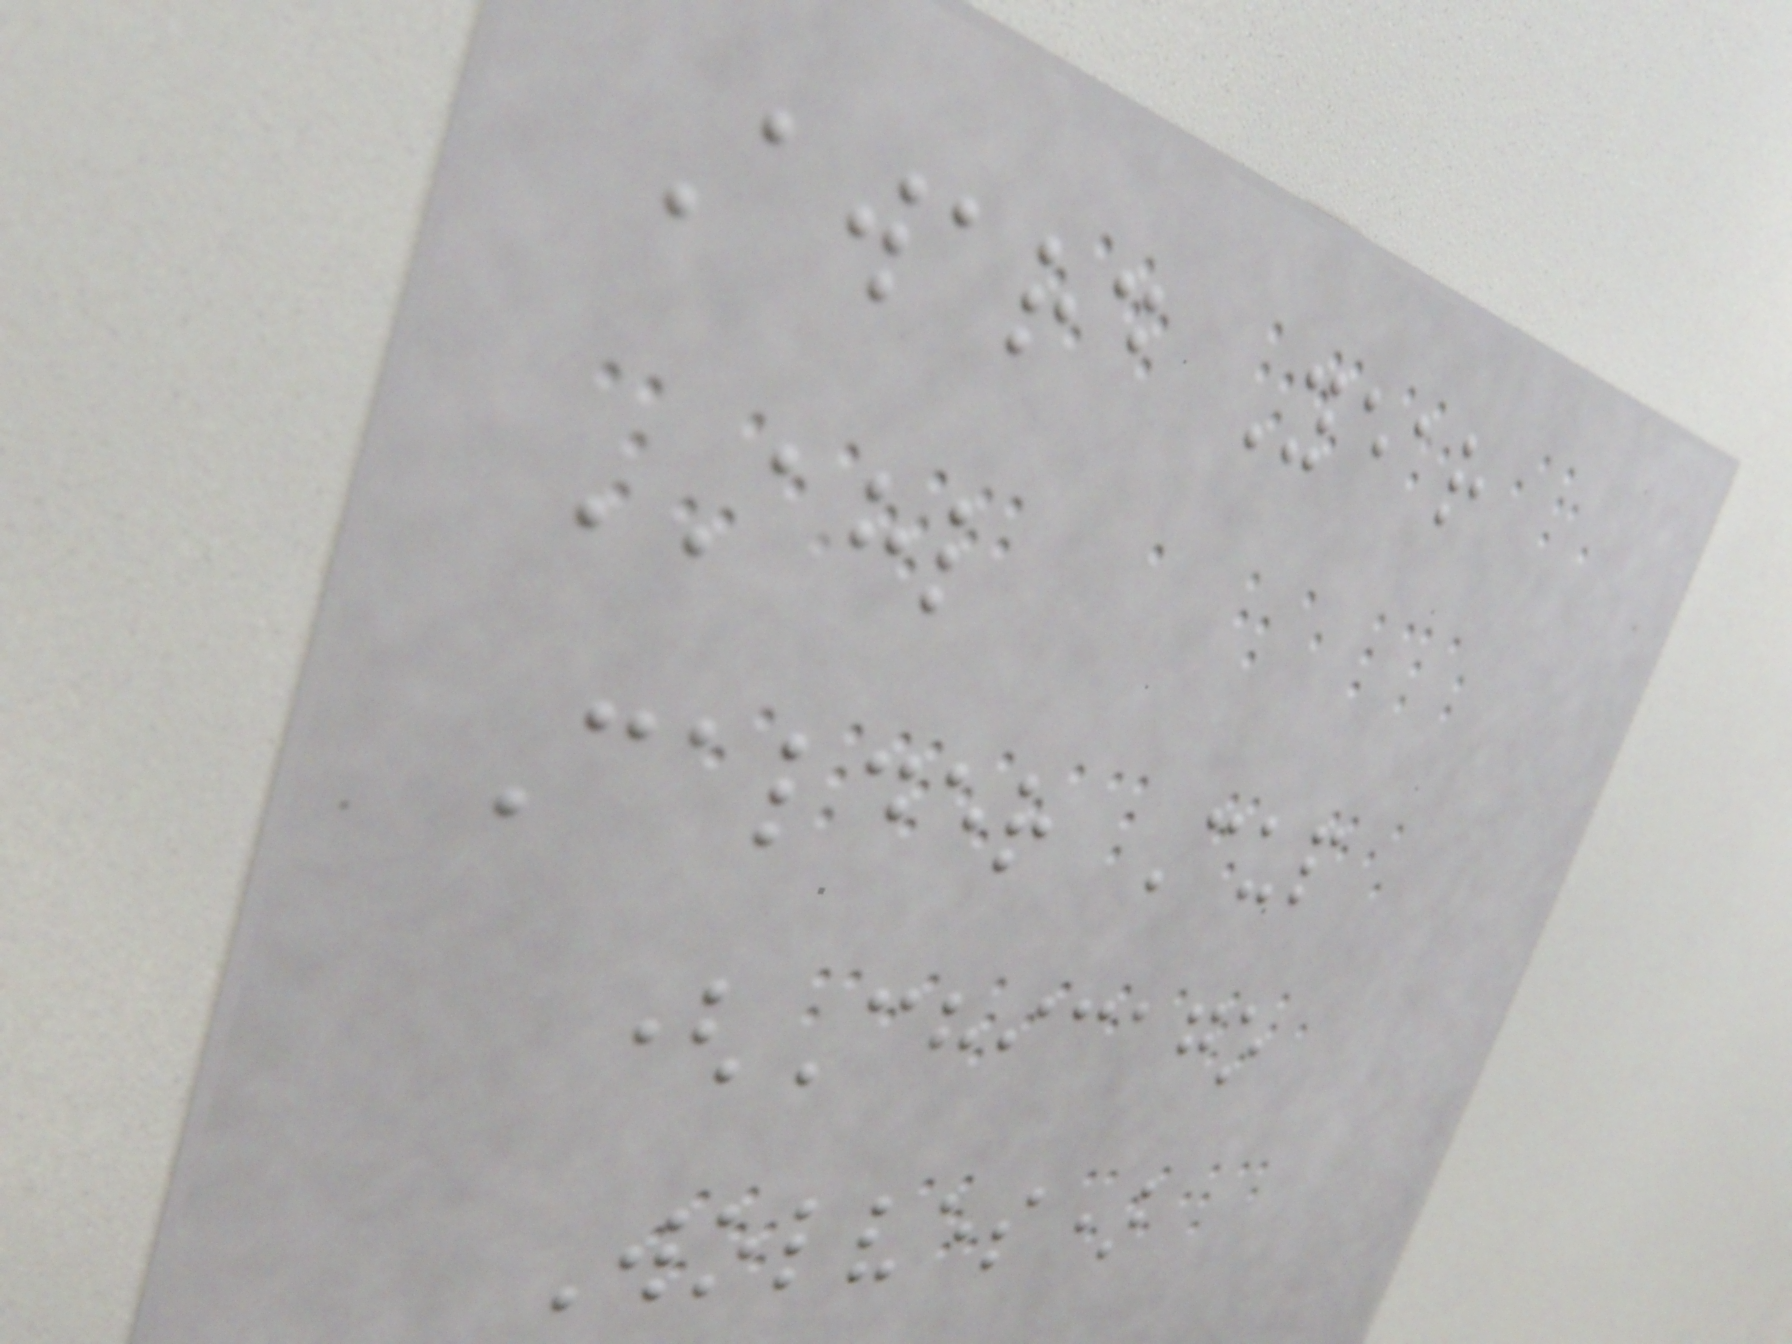Award Year
AHL
Calder Cup
(Chicago
Wolves)
